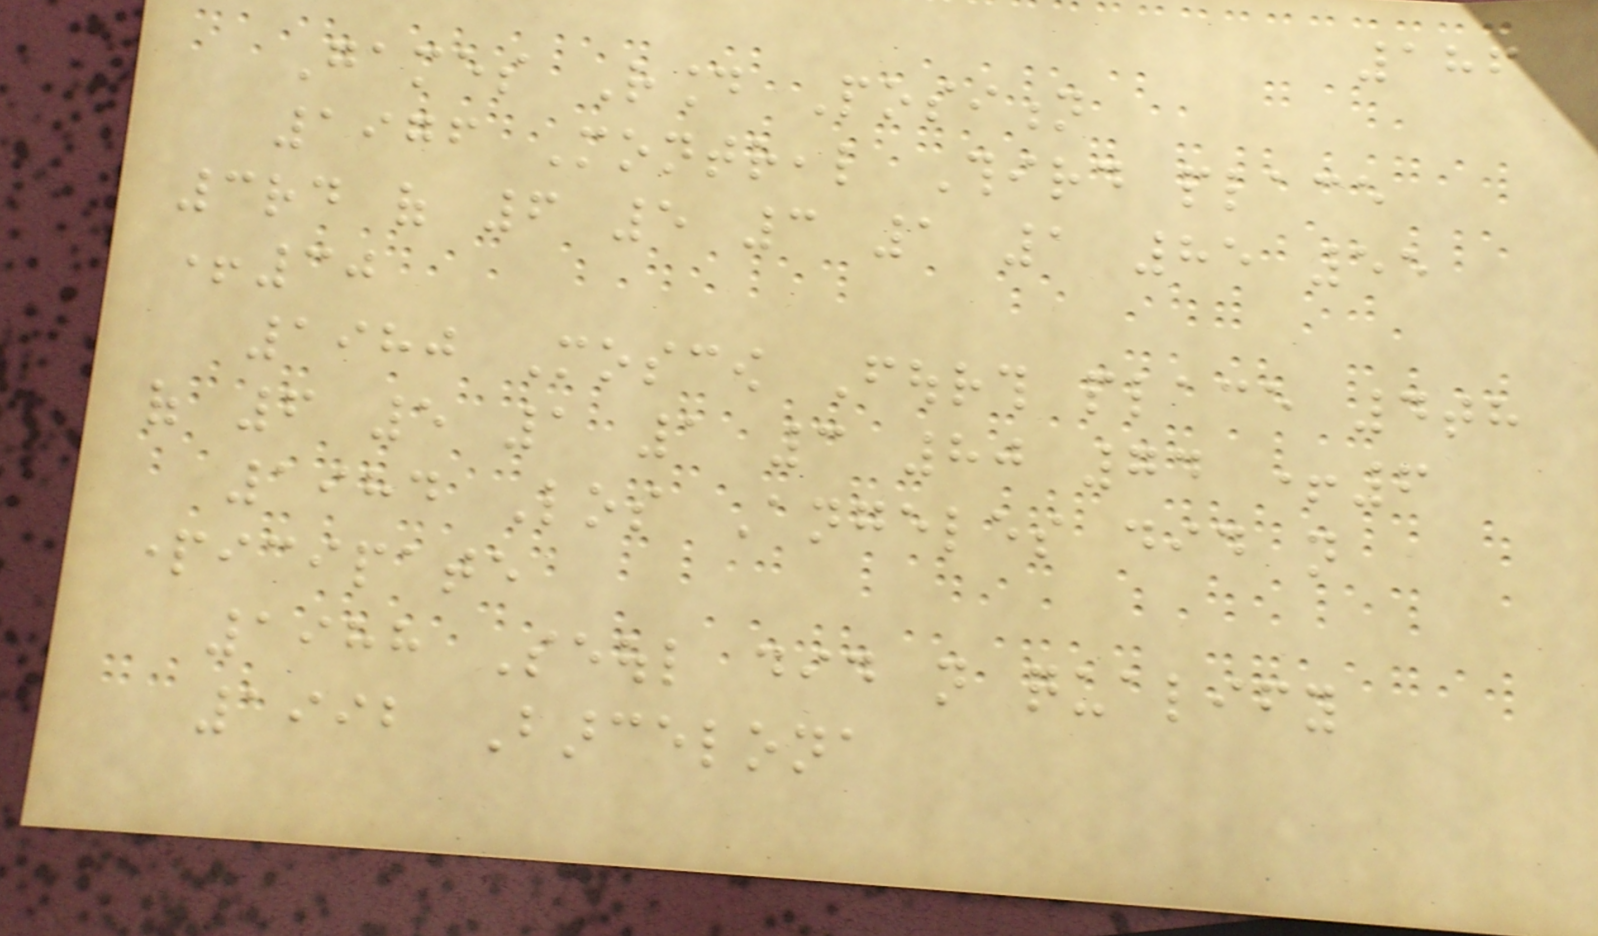186
Games Round Position
1976 Montreal Third place
3rd of 6 5 3 1 1 85 55
+30
1980 Moscow Fourth place 4th
of 6 5 1 1 3 80 74 +6
1984 Los Angeles did not
participate
1988 Seoul did not qualify
1992 Barcelona
